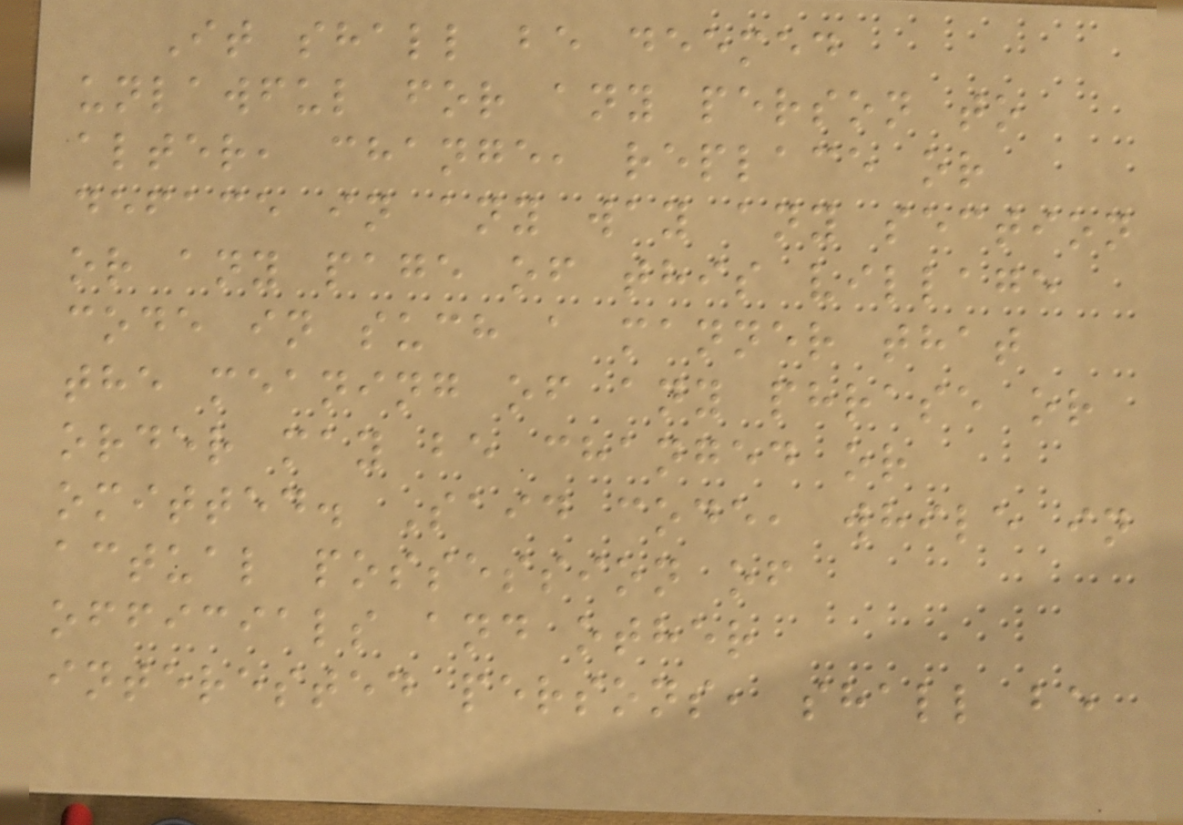It shall be deemed
unlawful for any person to
alter, change, replace or
deface in any way any section
or any page of this village
code in such a manner that
the meaning of any phrase or
order may be changed or
omitted. Said code, while in
actual possession of
officials and other
interested persons, shall be
